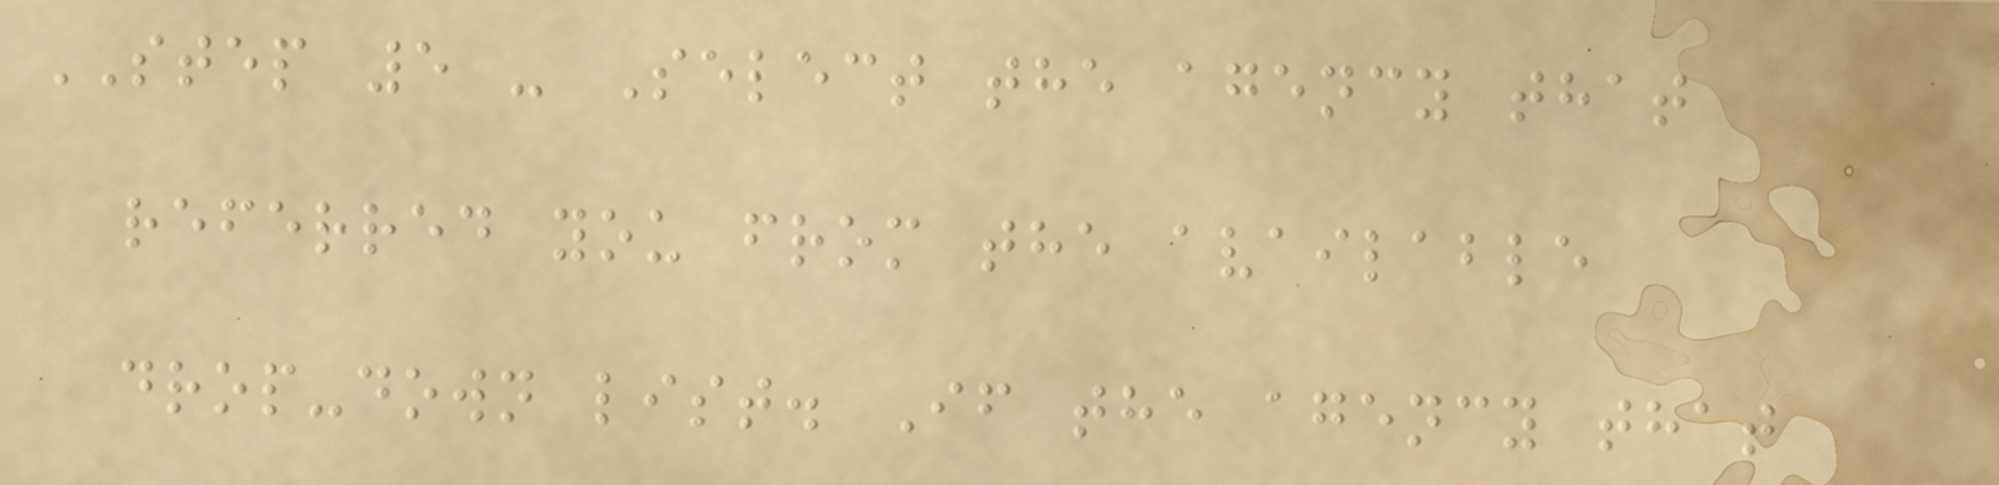STEP 5 - Select the agency that
referred you from the available
drop-down list. If the agency that
